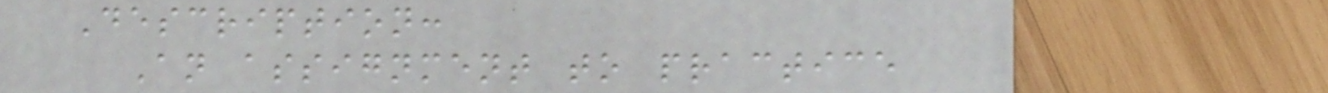Description:
An assignment to practice
